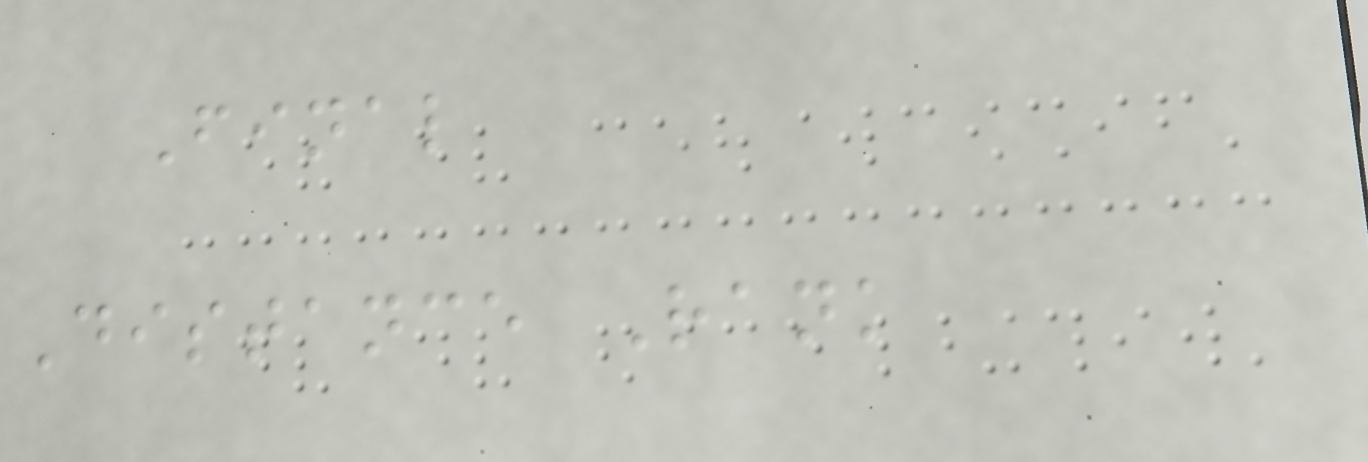Final
Distance Rank
